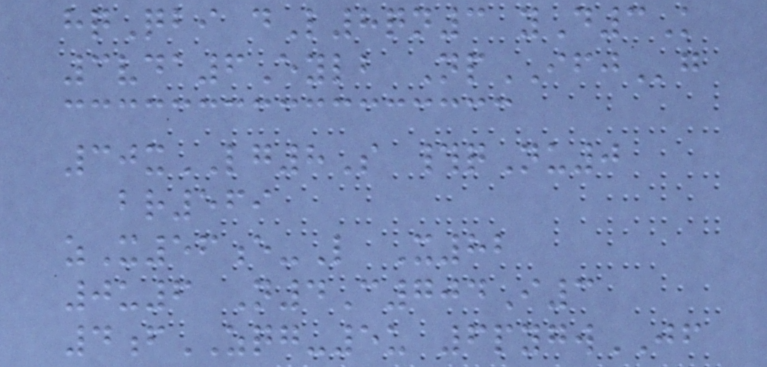hqQbi dL8qn3 yD3K
3vda6Eylb NpIFJg
30xLG8S #qNu0
br569
zX56e-L X82
0u6 N4C704I3
4fZQG-5u 6pygwJF
